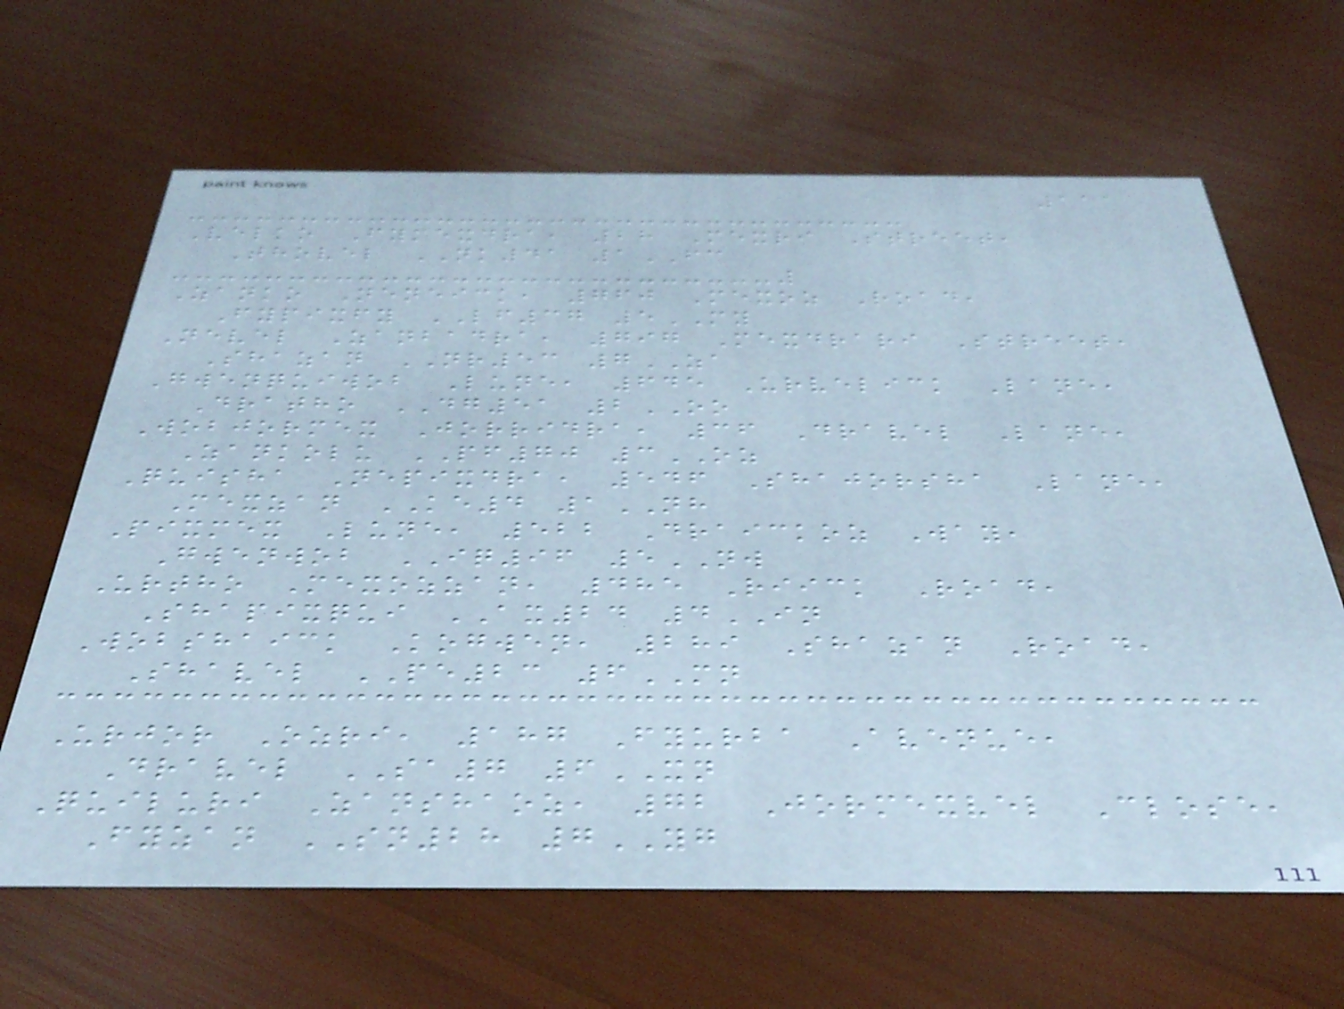111
Velko Fymexdra, 28 Mexri Street,
Thovel NK41 1FC
Zanko Neneick, 760 Mexoz Road,
Fypixfy LF37 5MY
Nevel Zanbadra, 797 Mexdrari Street,
Shazan NR53 7ZA
Gwenquiwob Lune, 645 Urvelick Lane,
Dratho DG51 2OO
Wobjormex Jorridra, 36 Dravel Lane,
Zankolu PF70 3OZ
Quisha Nepixdra, 546 Shajorsha Lane,
Mexzan KE4 1NH
Pixmex Lune, 522 Draickoz Way,
Gwenwob IQ96 5NW
Urtho Mexozzan, 485 Riick Road,
Shapixqui AX24 4IN
Wobshaick Kogwen, 289 Shazan Road,
Shavel PE23 6MN
Urjor Ozri, 187 Fyurba Avenue,
Dravel SA7 6XN
Quiluri Zanshaoz, 72 Jormexvel Close,
Fyzan SN28 7YG
